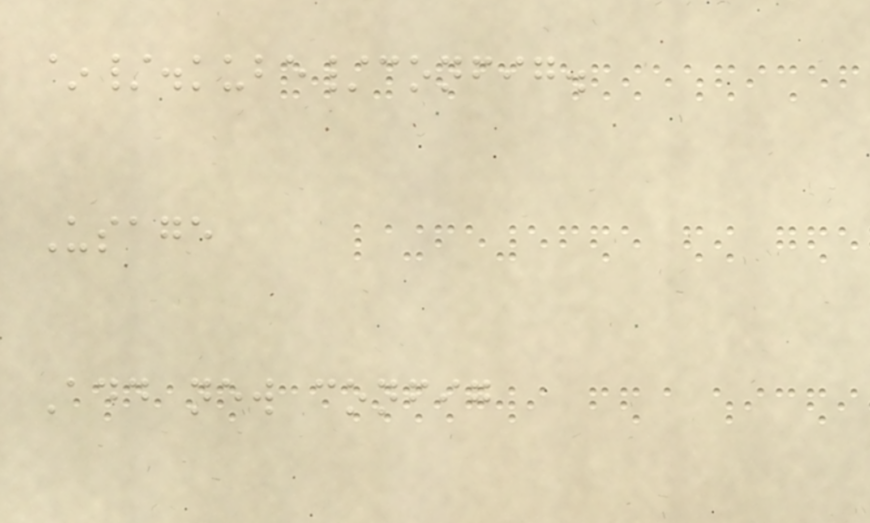~/.kube/config.
Usage
Add new config
